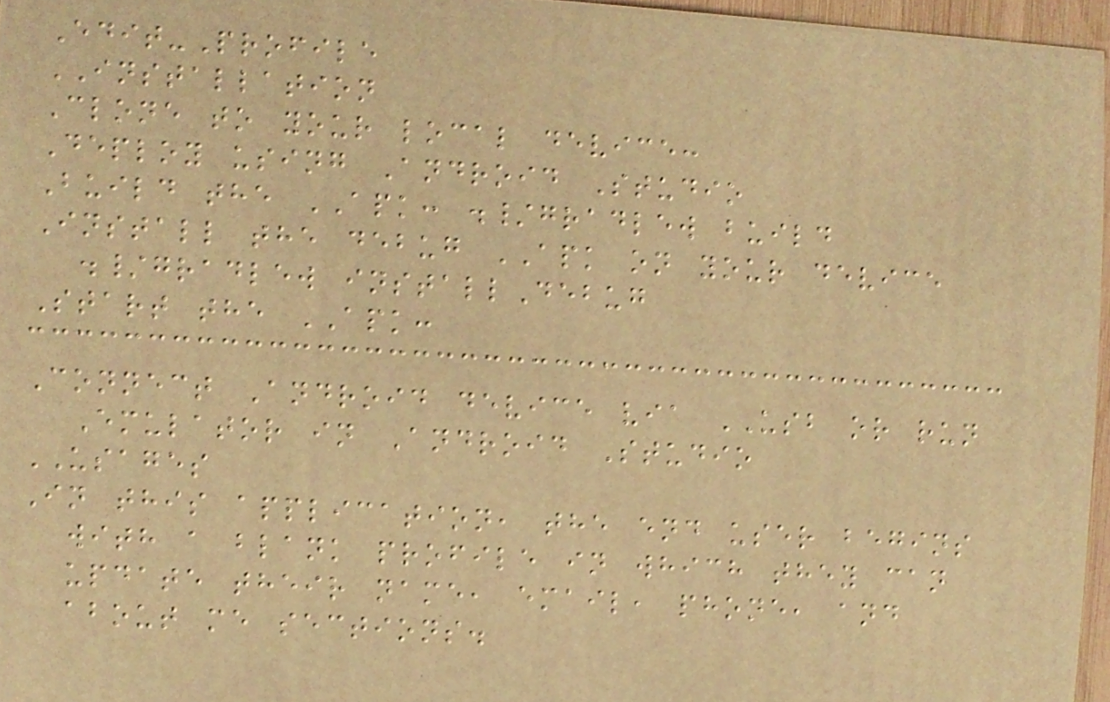Edit-Profile
INSTALLATION
Clone to your local device:
Deploy using Android Studio
Build the APK: ./gradlew build
Install the debug APK on your device
./gradlew installDebug
Start the APK:
Connect Android device via USB or run
Emulator in Android Studio
USAGES
In this application, the end user begins
with a blank profile in which they can
update their name, email, phone, and
about me sections.
